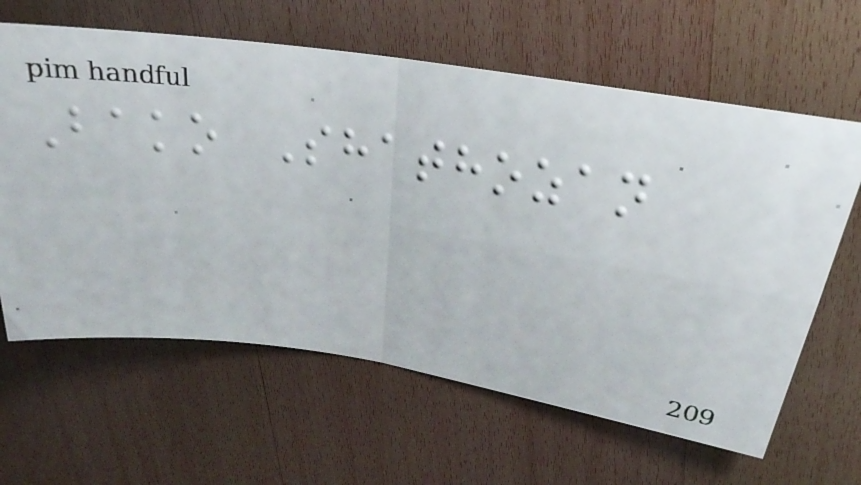Bako Shathozan
